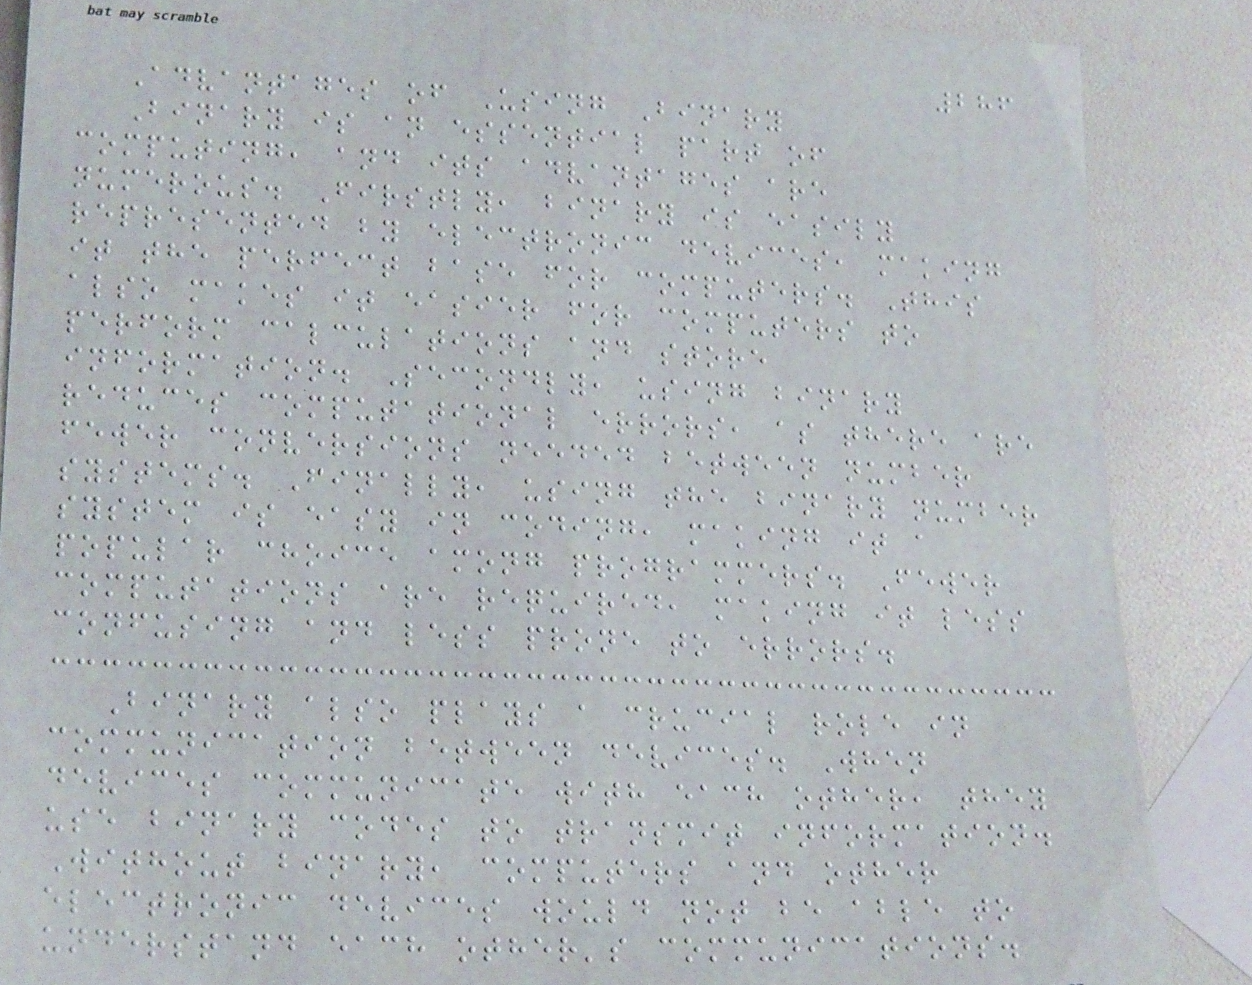286
Advantages of Using Binary
Binary is an essential part of
computing, and its advantages are
numerous. Firstly, binary is easily
represented by electronic devices, making
it the perfect base for computers. This
also makes it easier for computers to
perform calculations and store
information. Secondly, using binary
reduces computational errors, as there are
fewer conversions needed between number
systems. Finally, using the binary number
system is easy in coding, making it a
popular choice among programmers. Fewer
computations are required, making it less
confusing and less prone to errors.
Binary also plays a crucial role in
communication between devices. When
devices communicate with each other, they
use binary codes to transmit information.
Without binary, computers and other
electronic devices would not be able to
understand each other's communications.
